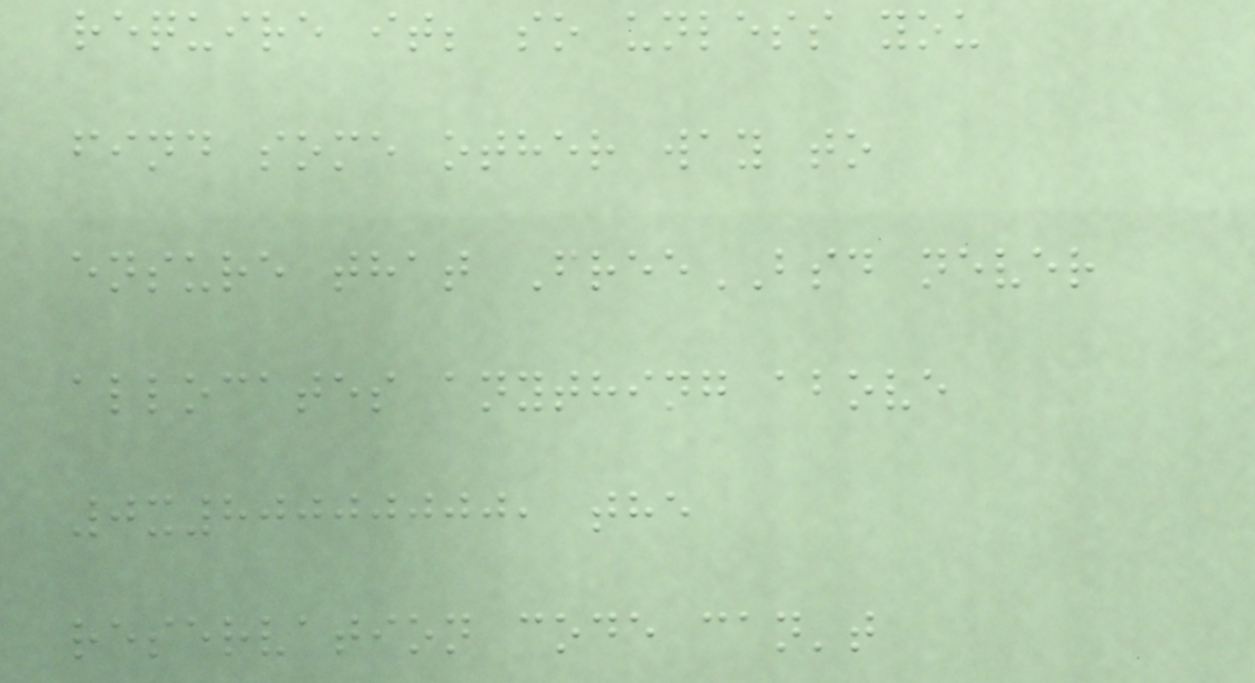require it; so unless you
find some other way to
ensure that FreeBSD never
allocates anything above
0x80000000, the
reservation code can't
